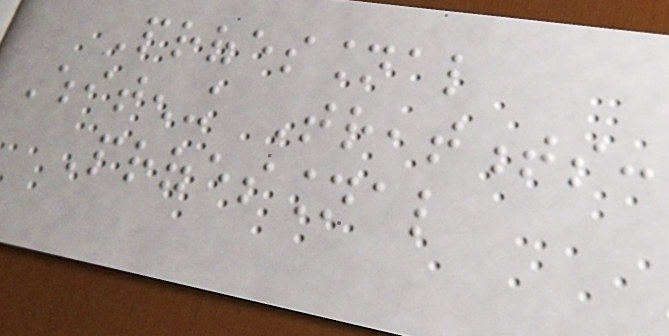Professional
Whitening Treatments:
Professional
